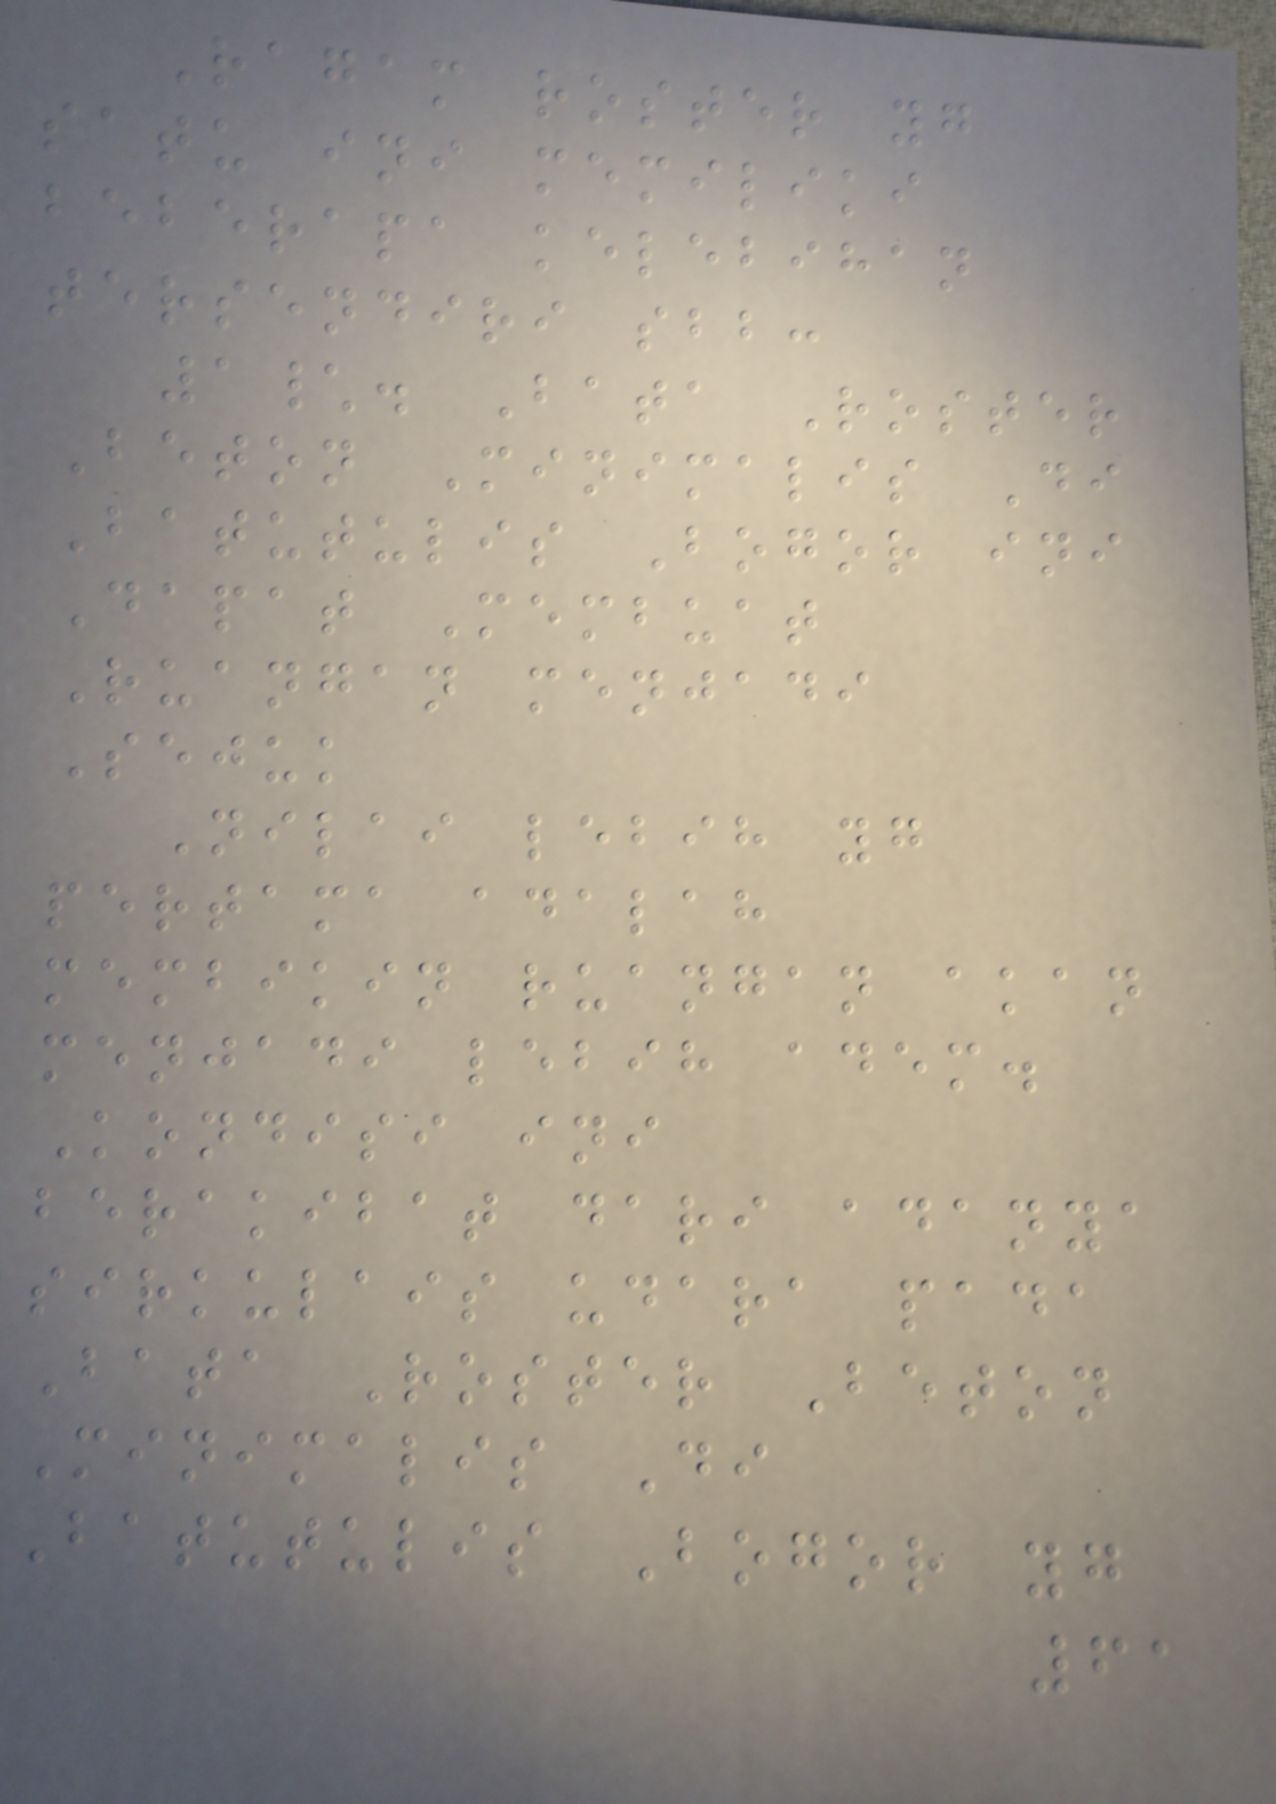Ragam roster yg
satu ini memiliki
beberapa kelebihan
tersendiri sbb:
1\. Bata Roster
Beton Minimalis Di
Batutulis Bogor ini
Dapat Membuat
Ruangan menjadi
Sejuk
Nilai lebih yg
pertama adalah
membikin ruangan akan
menjadi lebih adem.
Kondisi ini
berakibat dari adanya
sirkulais udara pada
Bata Roster Beton
Minimalis Di
Batutulis Bogor yg
61
